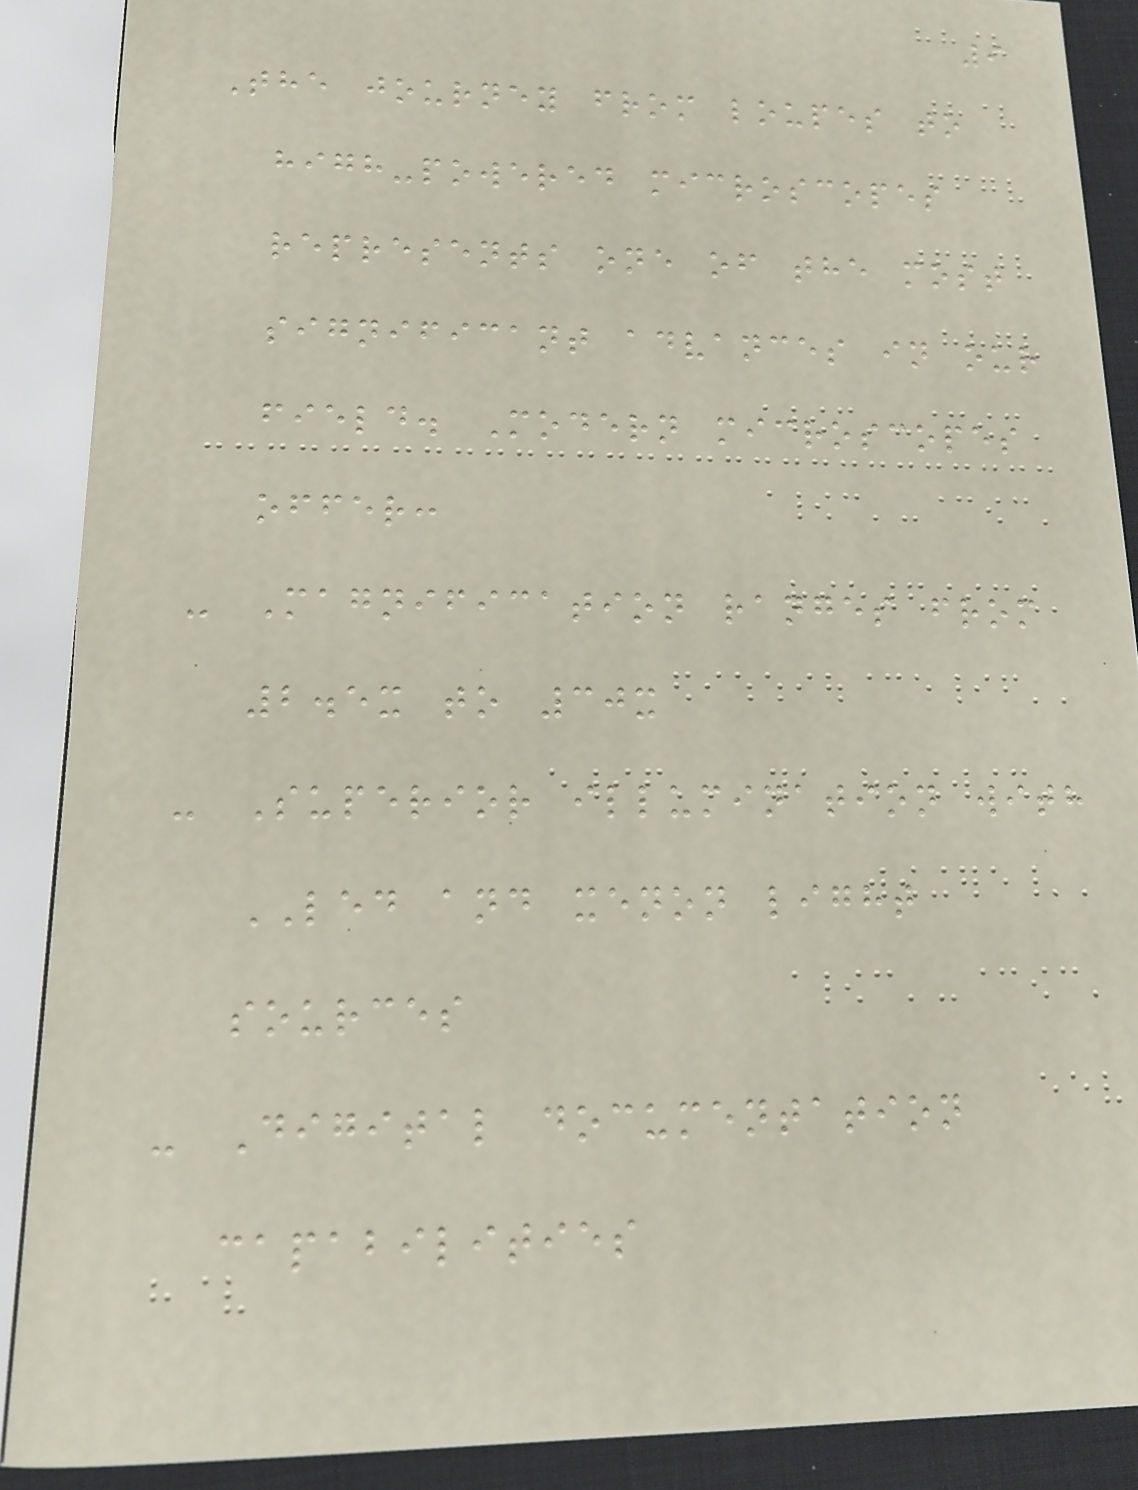9
The journey from loupes to
high-powered microscopes
represents one of the most
significant advances in our
field. Modern microscopes
offer:
- Magnification ranges from
2.5x to 30x
- Superior illumination with
LED and xenon light
sources
- Digital documentation
capabilities
